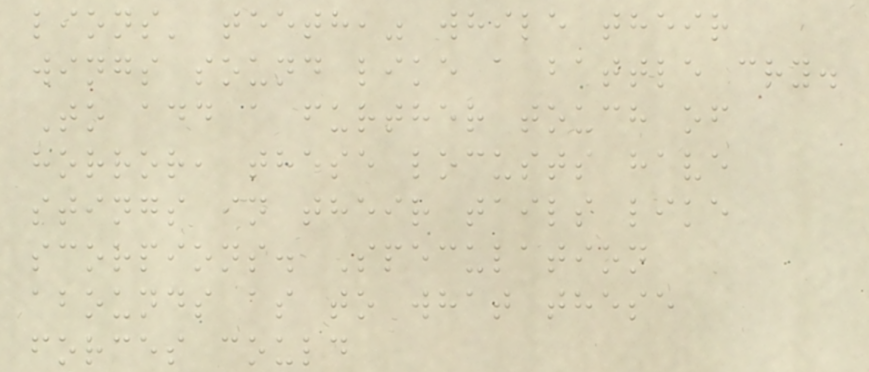lions' teeth," while their
wings sound like a battle cry.
To add a further touch of
horror, these locusts have
stings in their tails like
scorpions. Speculation
abounds as to what these
forces could
